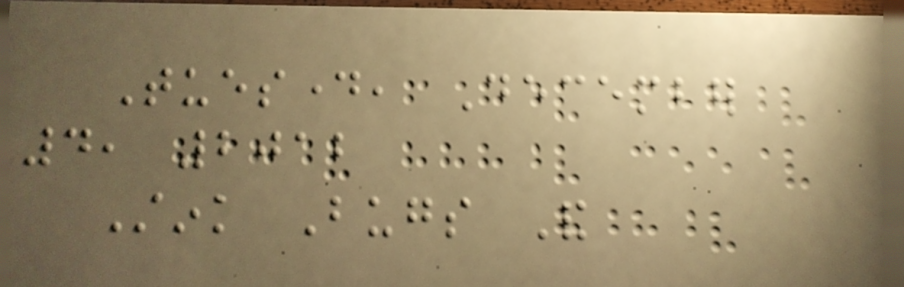Tuesday, December
4, 2012
Stink Bugs And
